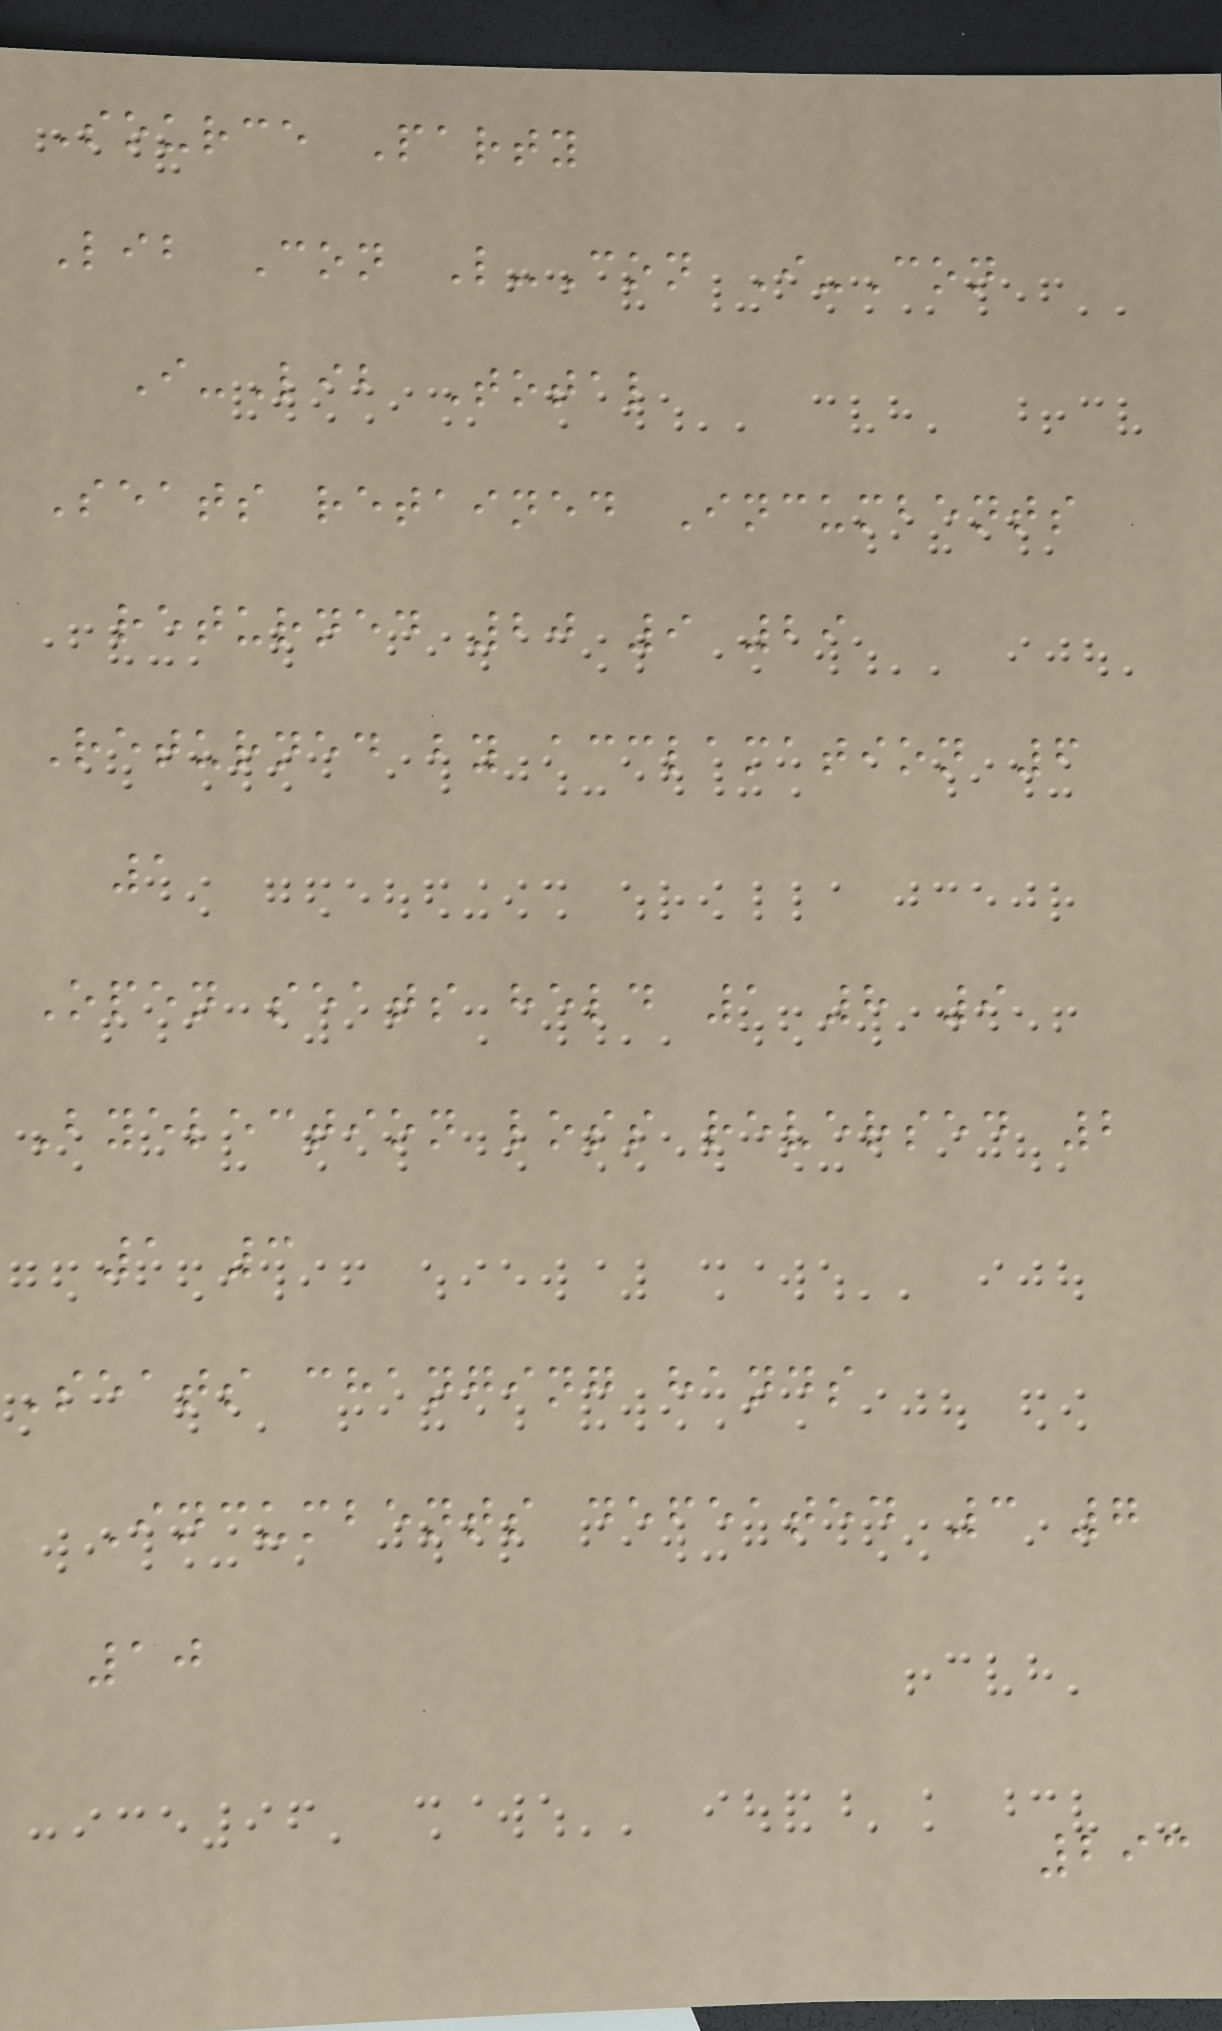Source Party
Lib Con L-Con I-Con
I-Lib Total
Seats retained Incumbents
returned 20 9 29
Returned by acclamation 6
1
Open seats held 1 8 9
Byelection loss reversed 2
1 3
Seats changing hands
Incumbents defeated 3 7
10
293
